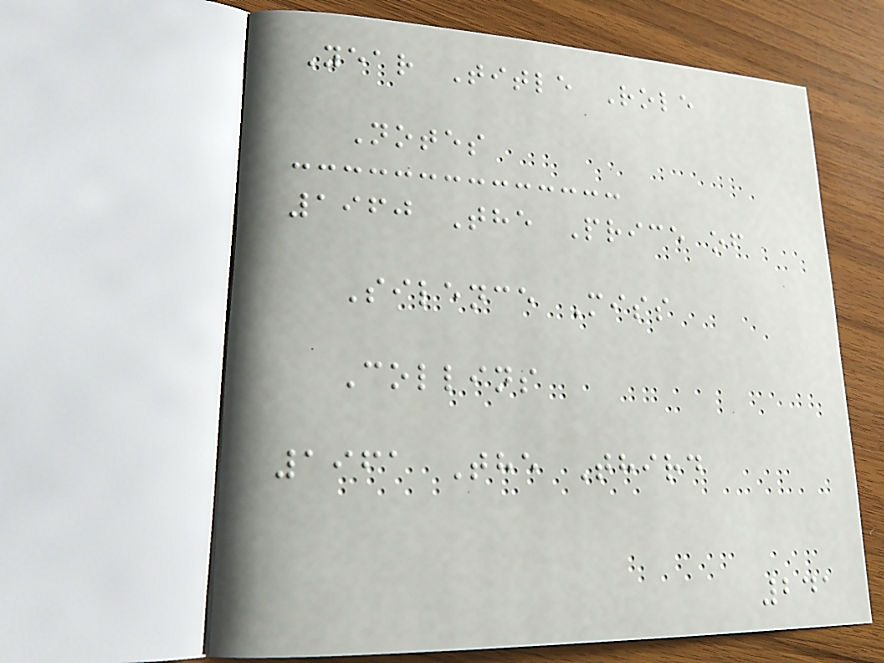Year Title Role
Notes
1960 The Price of
Silence Miss
Collins
1961 The Third
241
